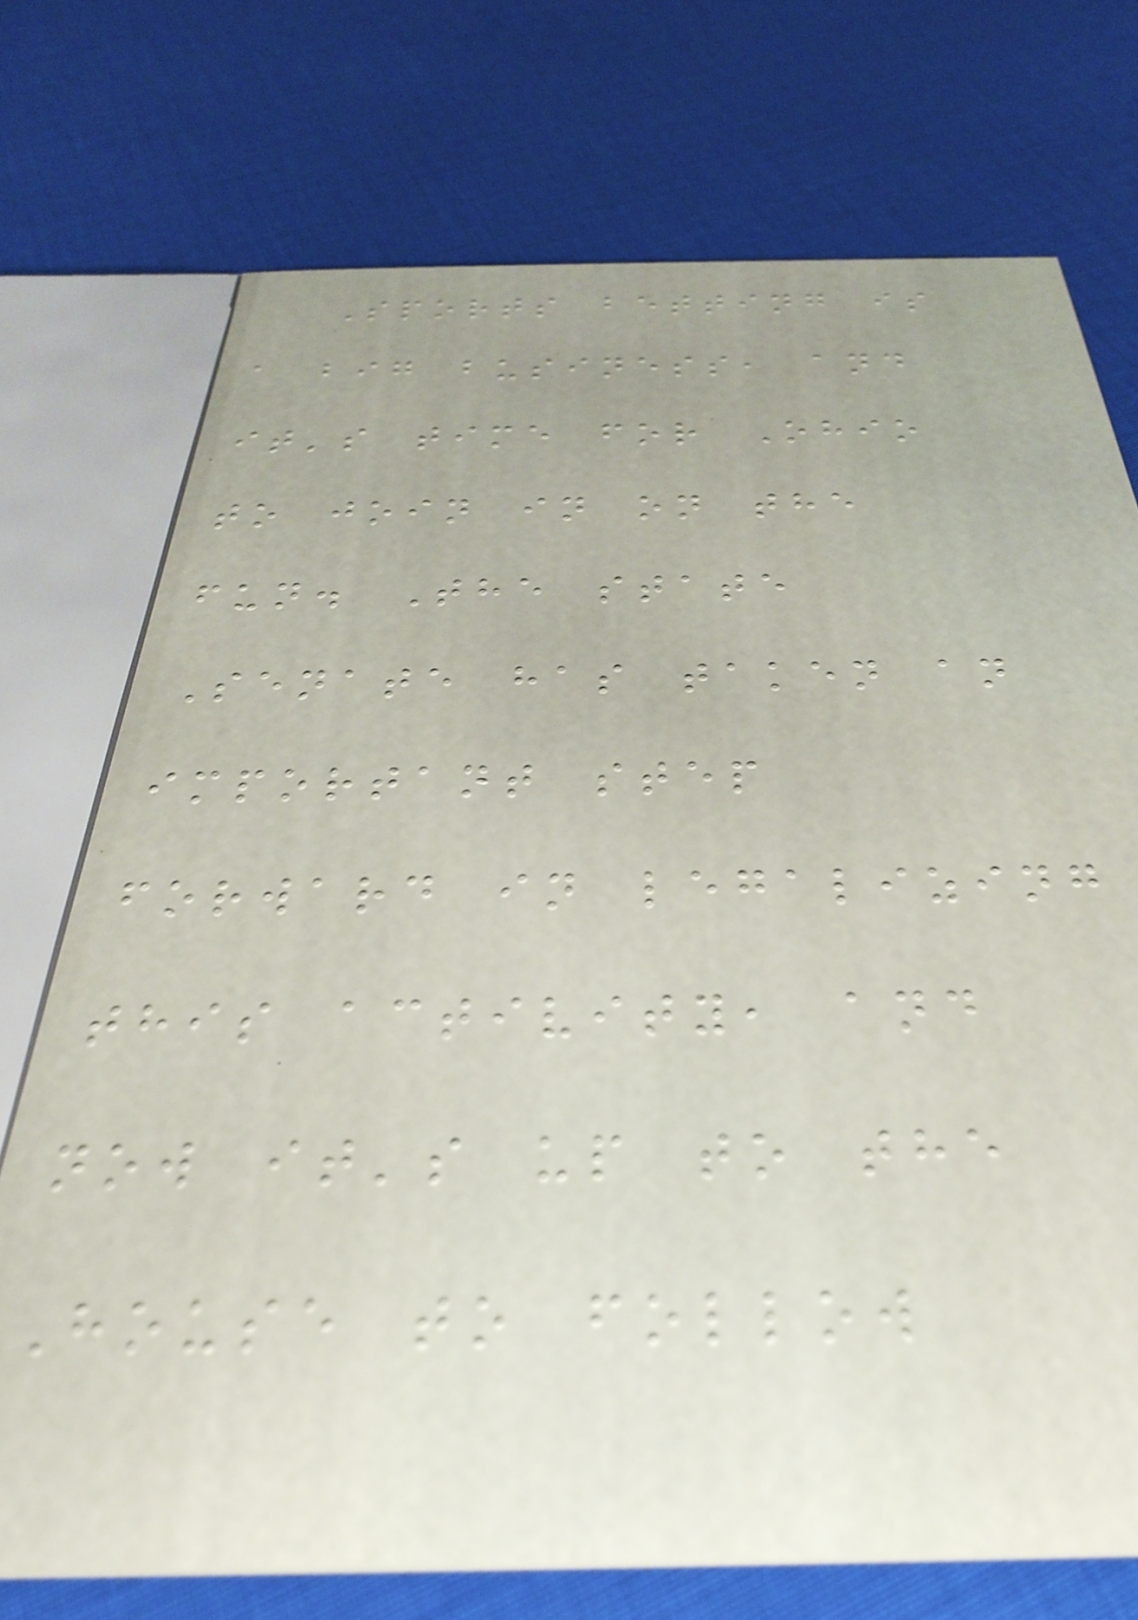Sports betting is
a big business, and
it's time for Ohio
to join in on the
fun. The state
Senate has taken an
important step
forward in legalizing
this activity, and
now it's up to the
House to follow
